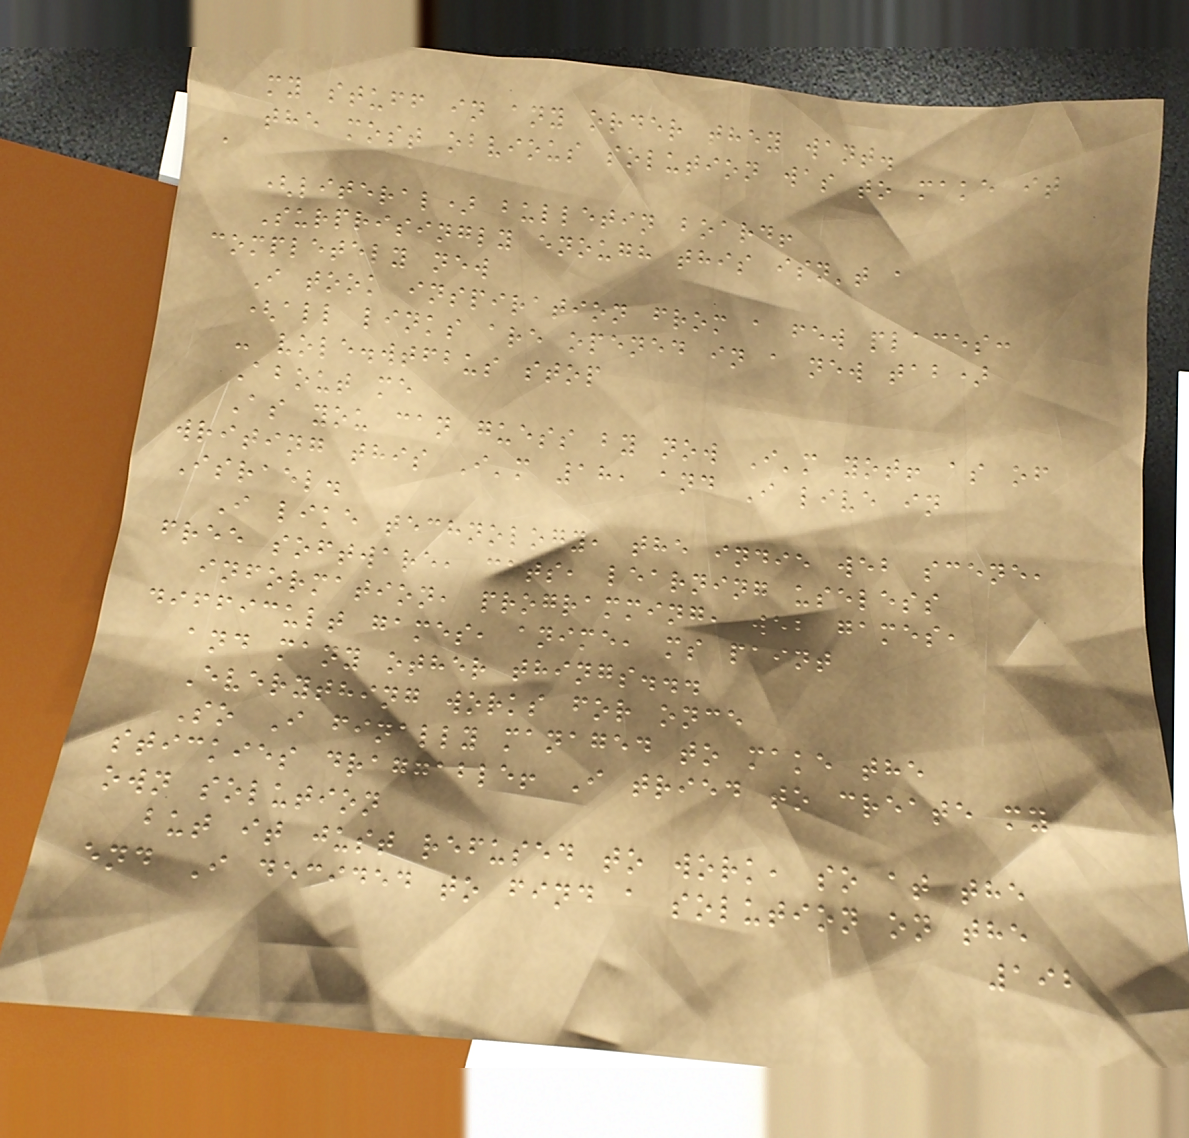my stuff in any order they want.
the most obvious solution was to make it
a
(literal) bulletin board!
Surprisingly enough this isn't a
completely new
I took inspiration from a few places:
(all links are opened in a new tab)
- vole.wtfbus stop
About me
As you can guess by now I'm yot! as of
writing this I'm 18, and I live in
Israel.
I like technology, the indie web scene,
free software, cats, learning useless
information, programming, web games,
difficult games, anime, ms paint
and many other things...
Everything works for once
So I finally managed to make the
stickies draggable! I tried to create my
own solution
but it just refused to work, so at the
end I decided to find a solution on the
192
